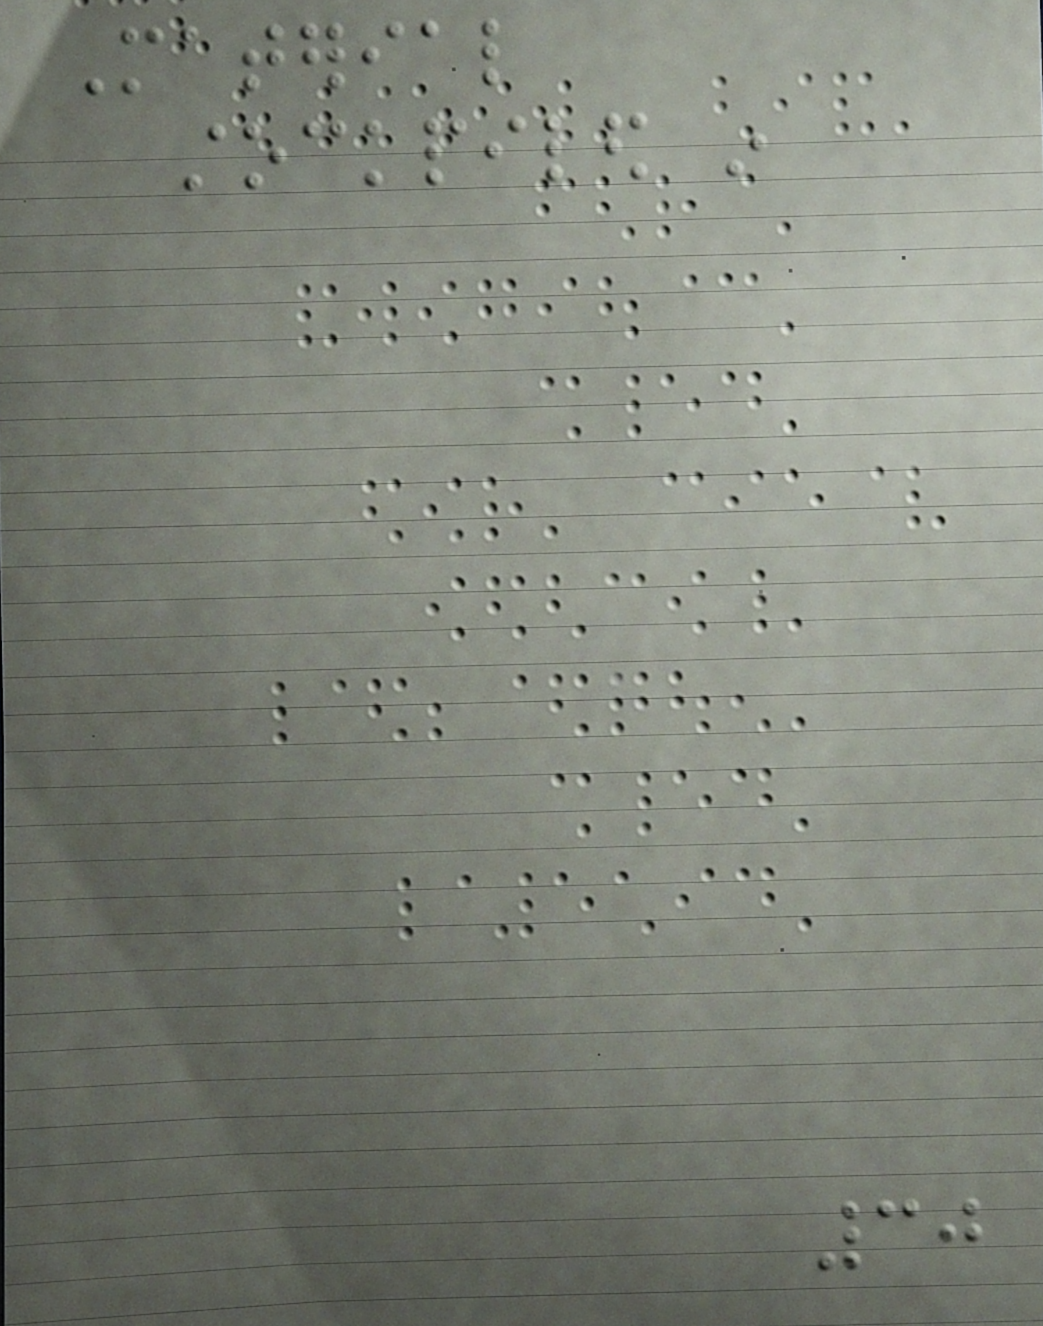Material
stockpiled in
30
